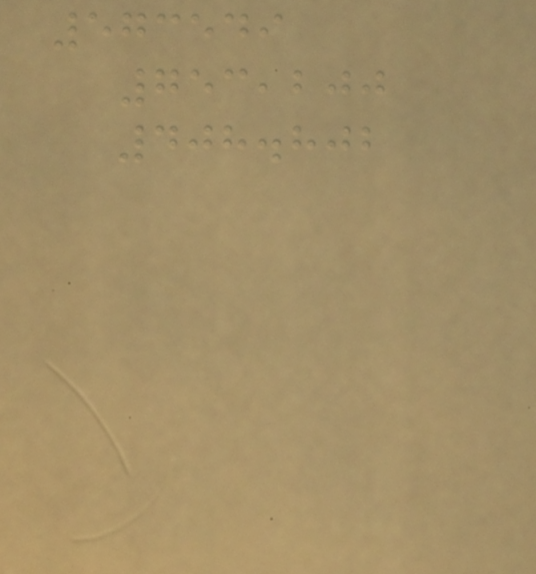573549
753,200
408.802
